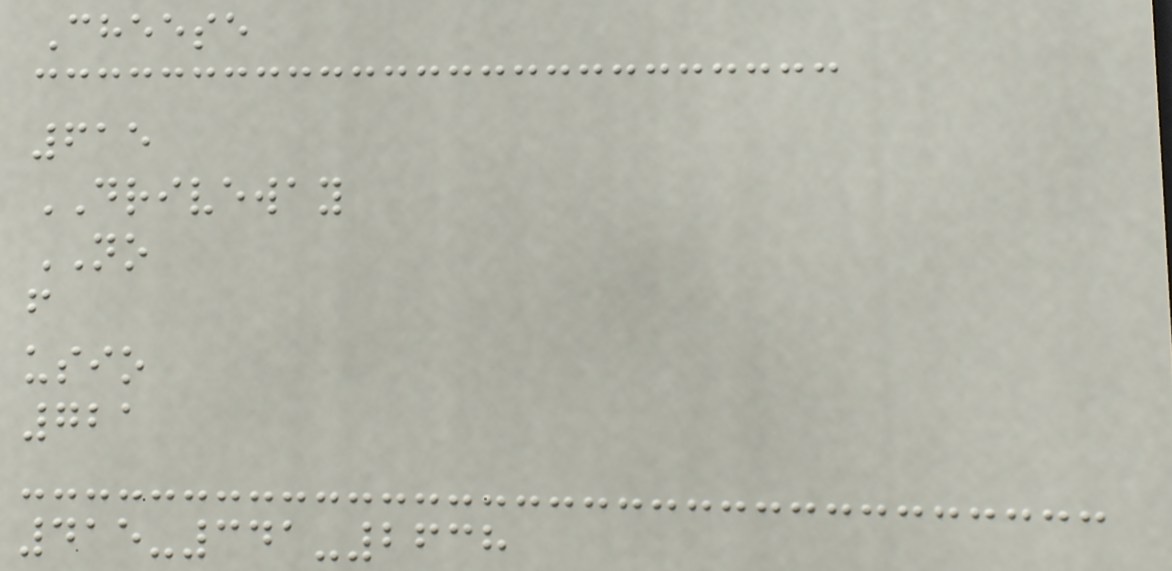Cheese
615
DRIVEWAY
NO
f
usio
721
415-341-2638
